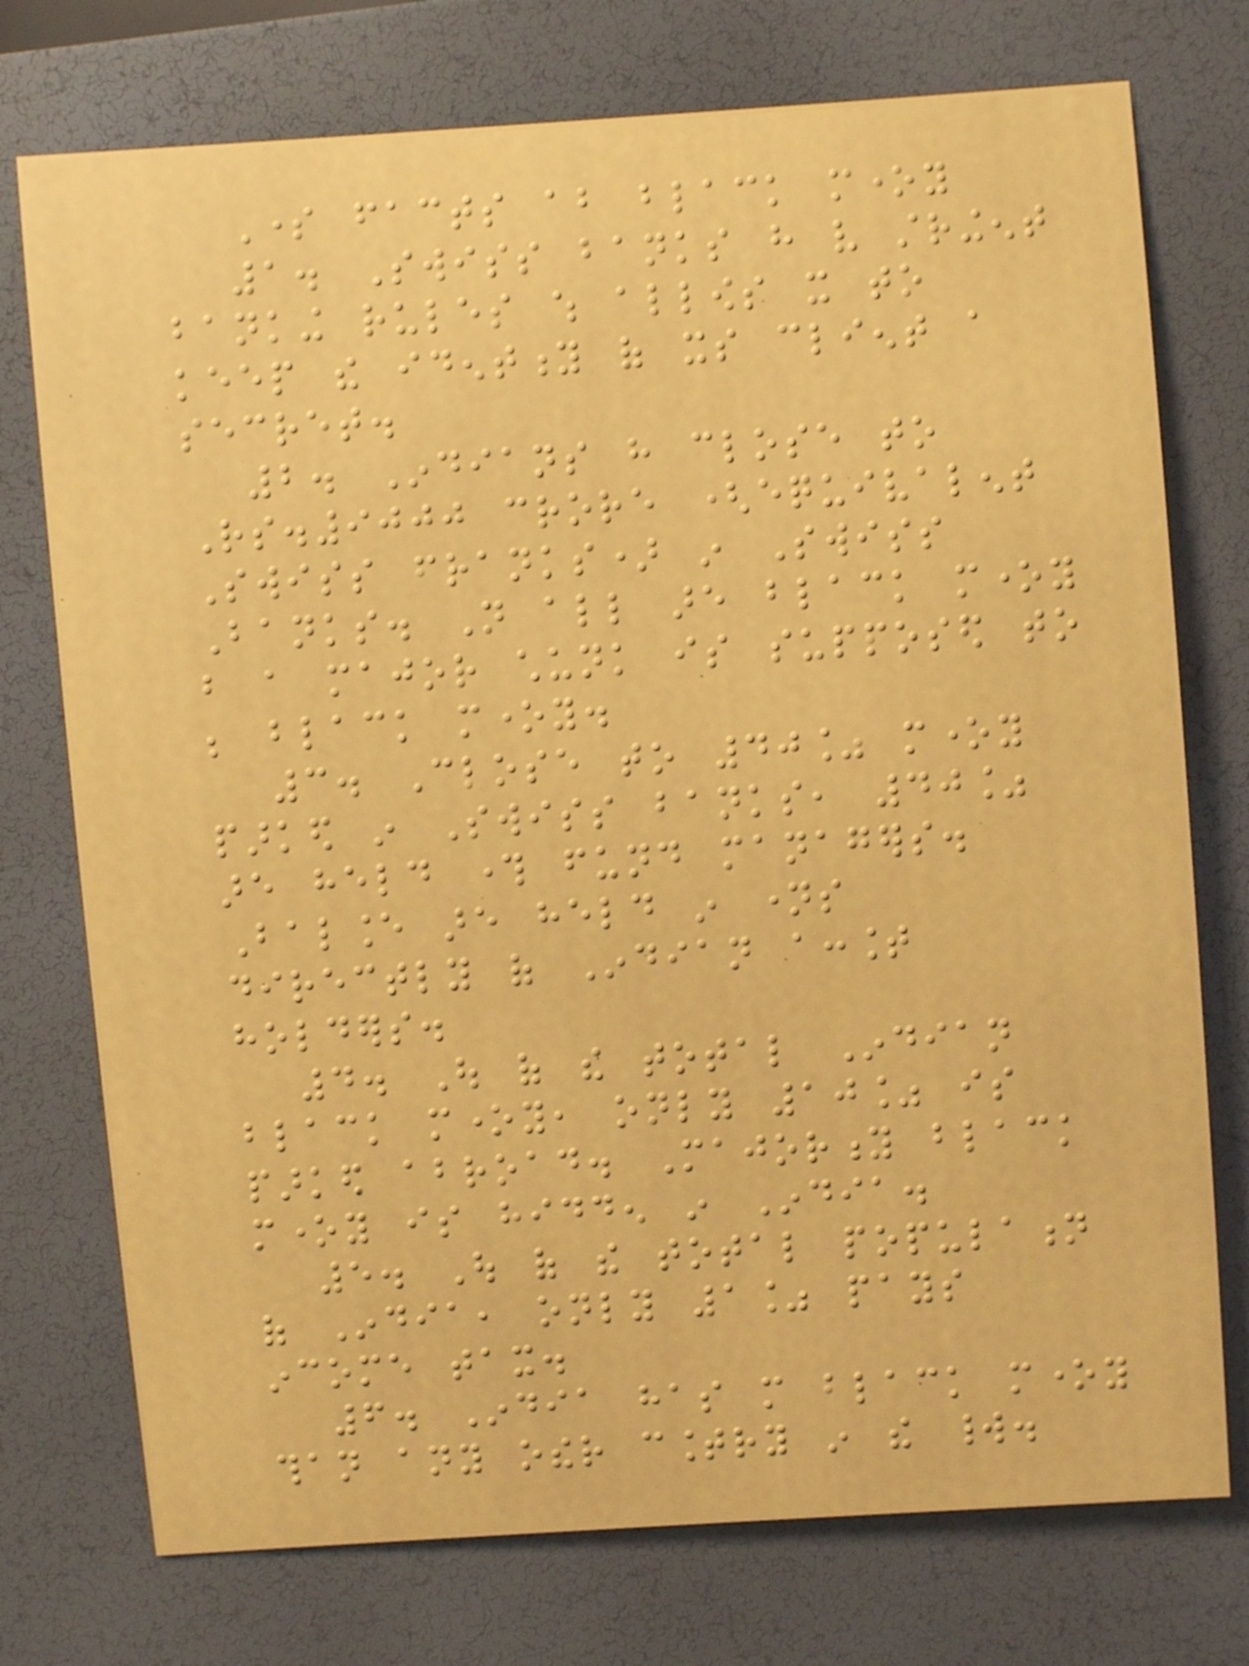Some facts about black money
1. Swiss banks have very stringent
banking rules which allows it to
keep the identity of its client a
secret.
2. Indians have close to
Rs.9000 crore (equivalent
Swiss franks) in Swiss
Banks. Not all are black money
but a major chunk is supposed to
be black money.
3. Close to 40% money
parked in Swiss banks, 40%
are held through fund managers.
Balance are held in names
directly of Indian account
holders.
4. Out of the total Indian
black money, only 10% is
parked abroad. Majority black
money is hidden in India.
5. Out of the total population
of India, only 1% pays
income tax.
6. India has more black money
than any other country in the world.
